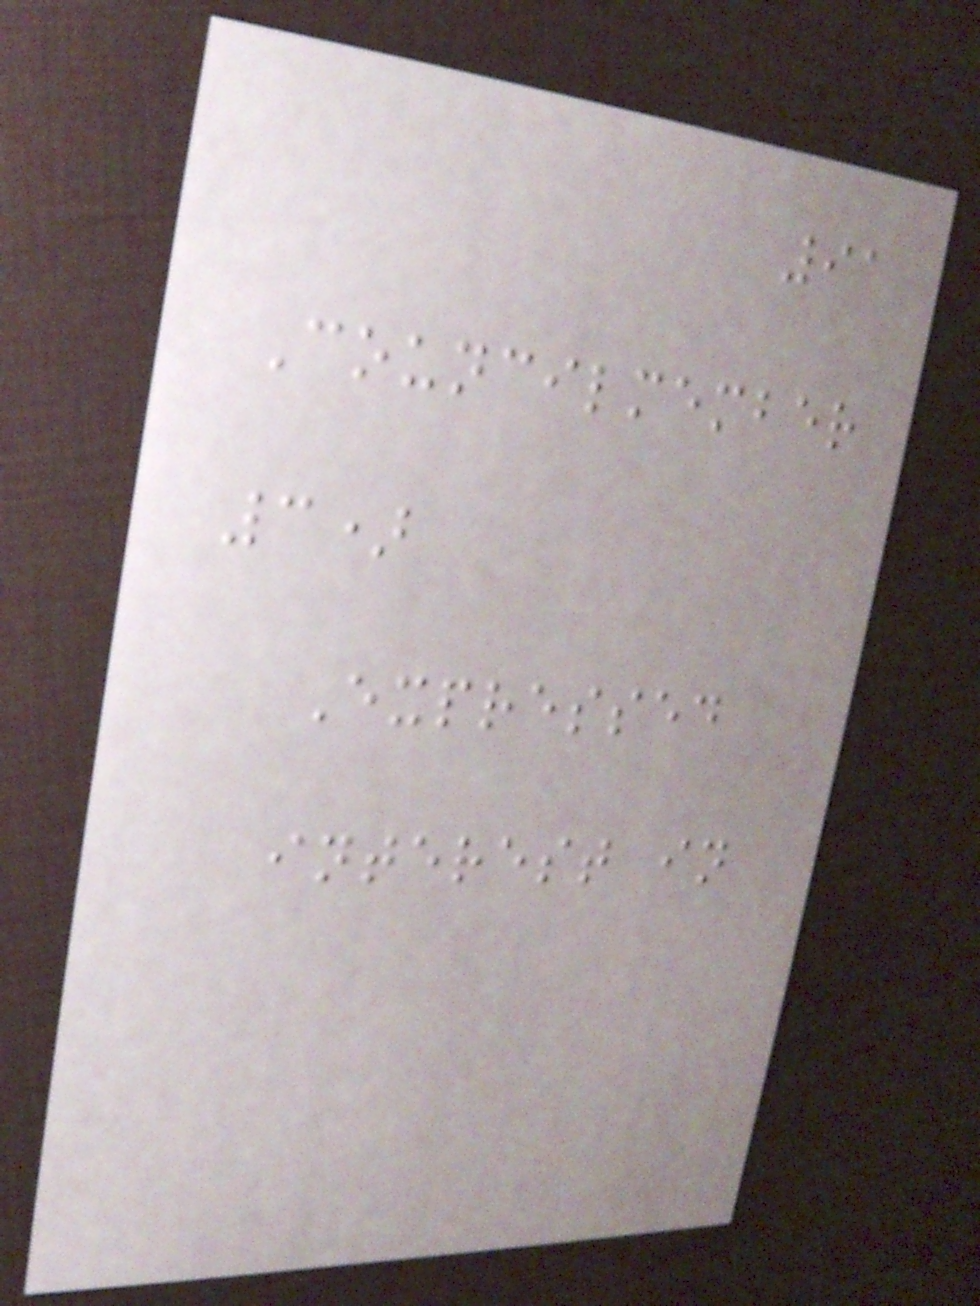91
Councilmember
3)
Expressed
interest in
